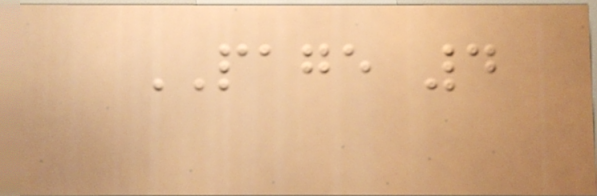PAGE 4
